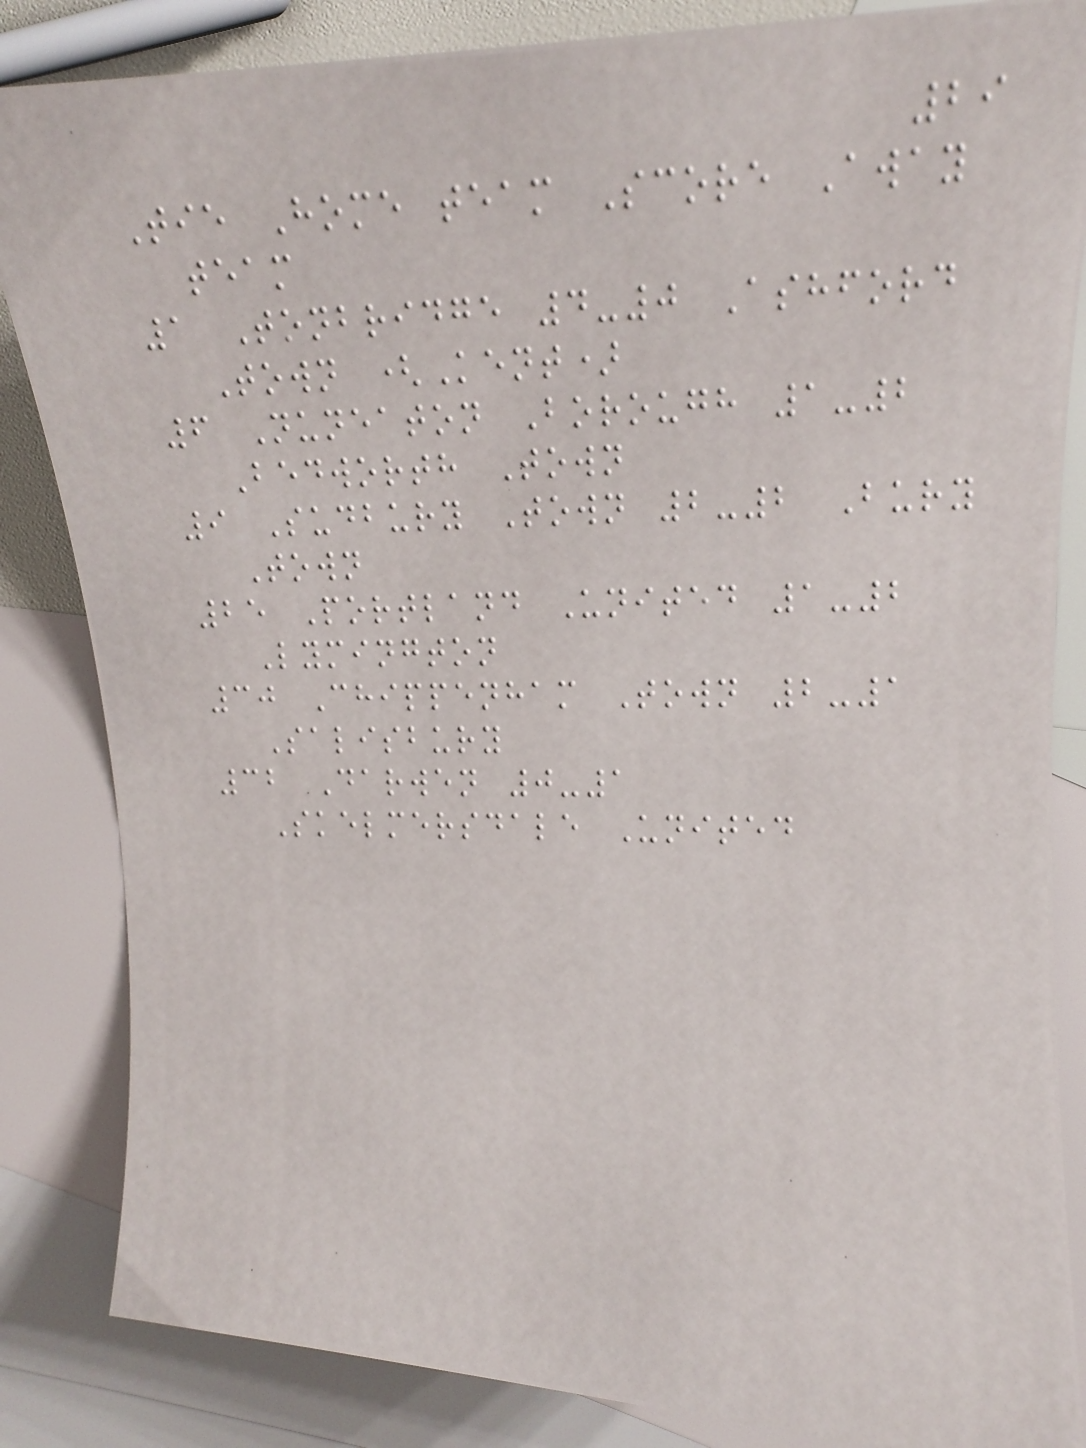29
Tie Home team Score Away
team
1 Tonbridge 4-0 Ashford
Town (Kent)
6 Nuneaton Borough 1-2
Bedworth Town
9 Sudbury Town 2-2 Bury
Town
25 Portland United 1-2
Lymington
30 Chippenham Town 2-1
Salisbury
32 Darwen 0-1
Skelmersdale United
